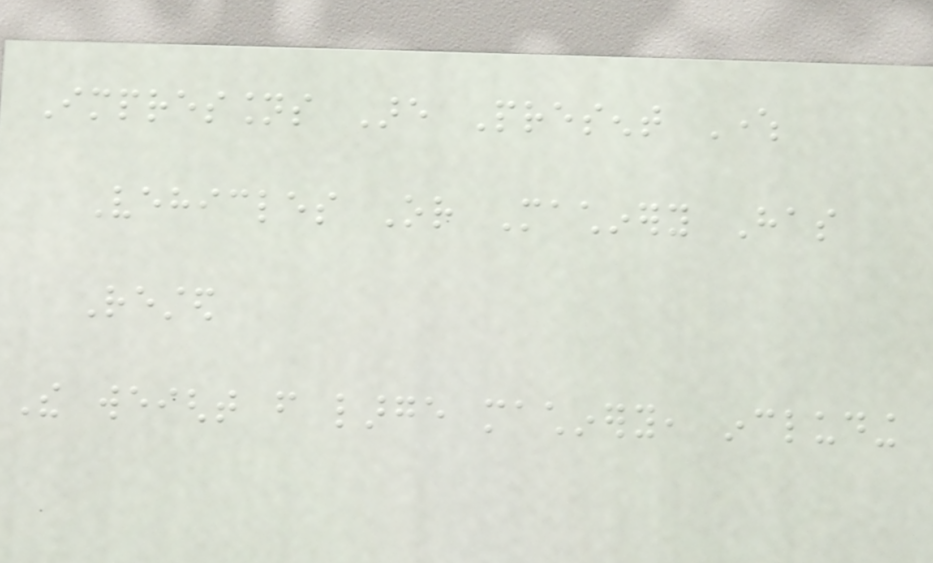Impressions Are Present Where
Vehicles Or Machinery Has
Rested
The weight from large machinery, including
